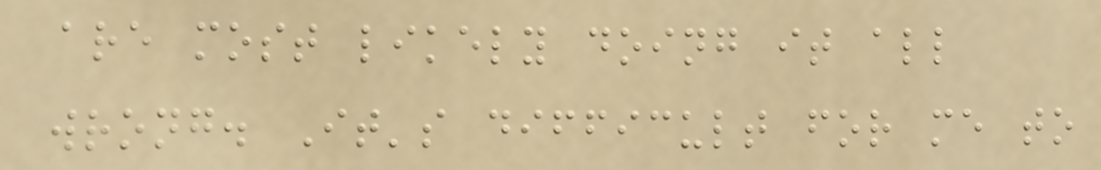are most likely doing it all
wrong. It's difficult for me to
